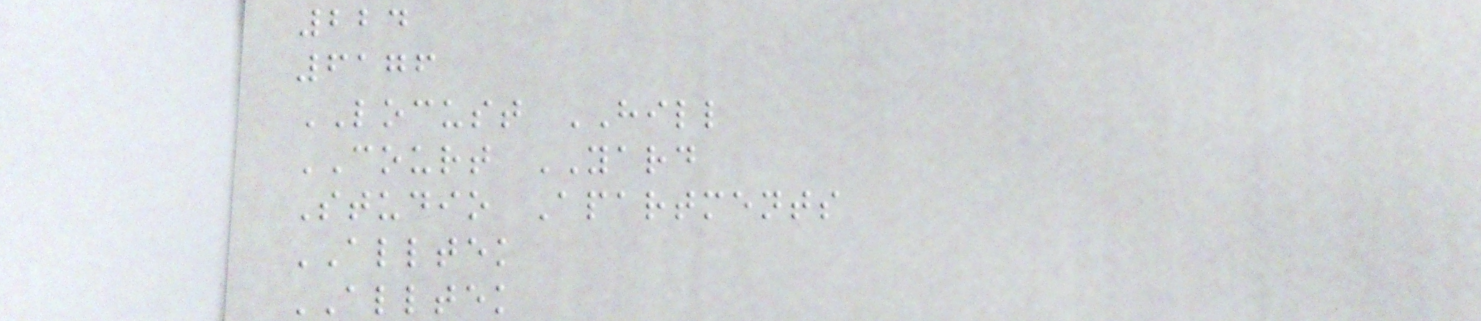224
6176
LOCUST HILL
COURT YARD
Studio Apartments
ALLTEK
ALLTEK
